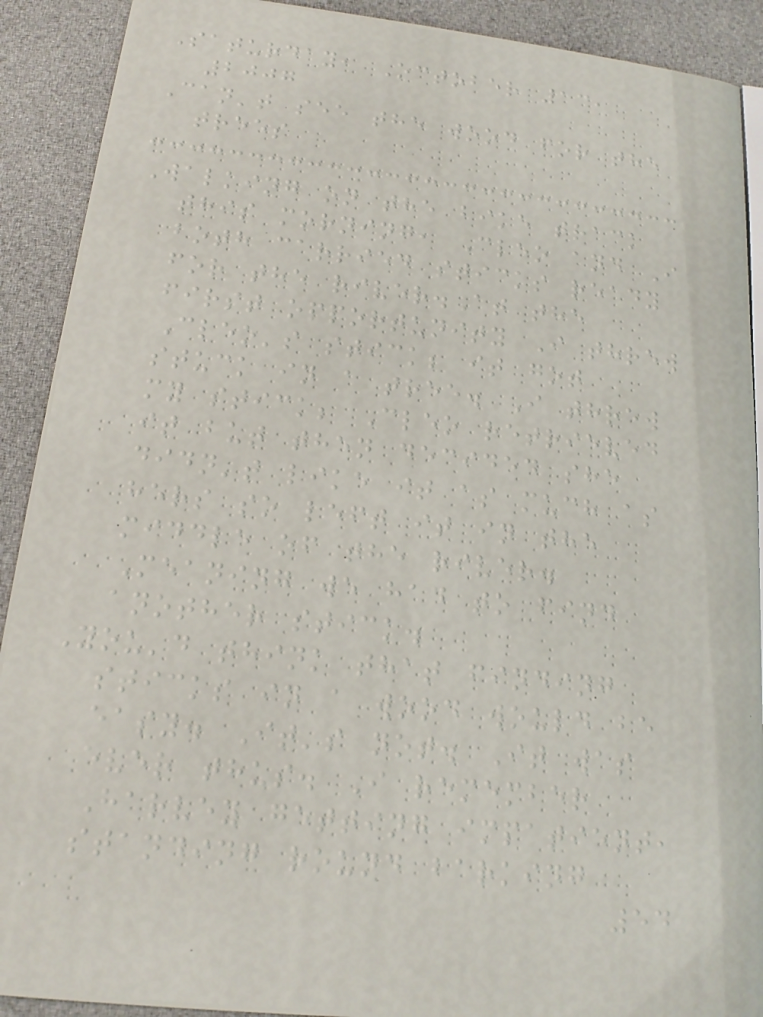Saturday, October 13,
2007
Can't see the wood for the
trees
Walking on the bike track
this morning, Cleo and I
both carried sticks ready
for the river.At the
first opportunity I threw
Cleo's stick; it got
stuck in a tree. I threw
my stick; Cleo retrieved
it but then decided she
didn't like it as much as
hers so left it in the
middle of the river.
Meaning we had to find
another stick.
You'd think that finding
sticks in a wood would be
easy. It's not. It was
ever thus. I remember
Harvey getting impatient,
standing round barking
54
